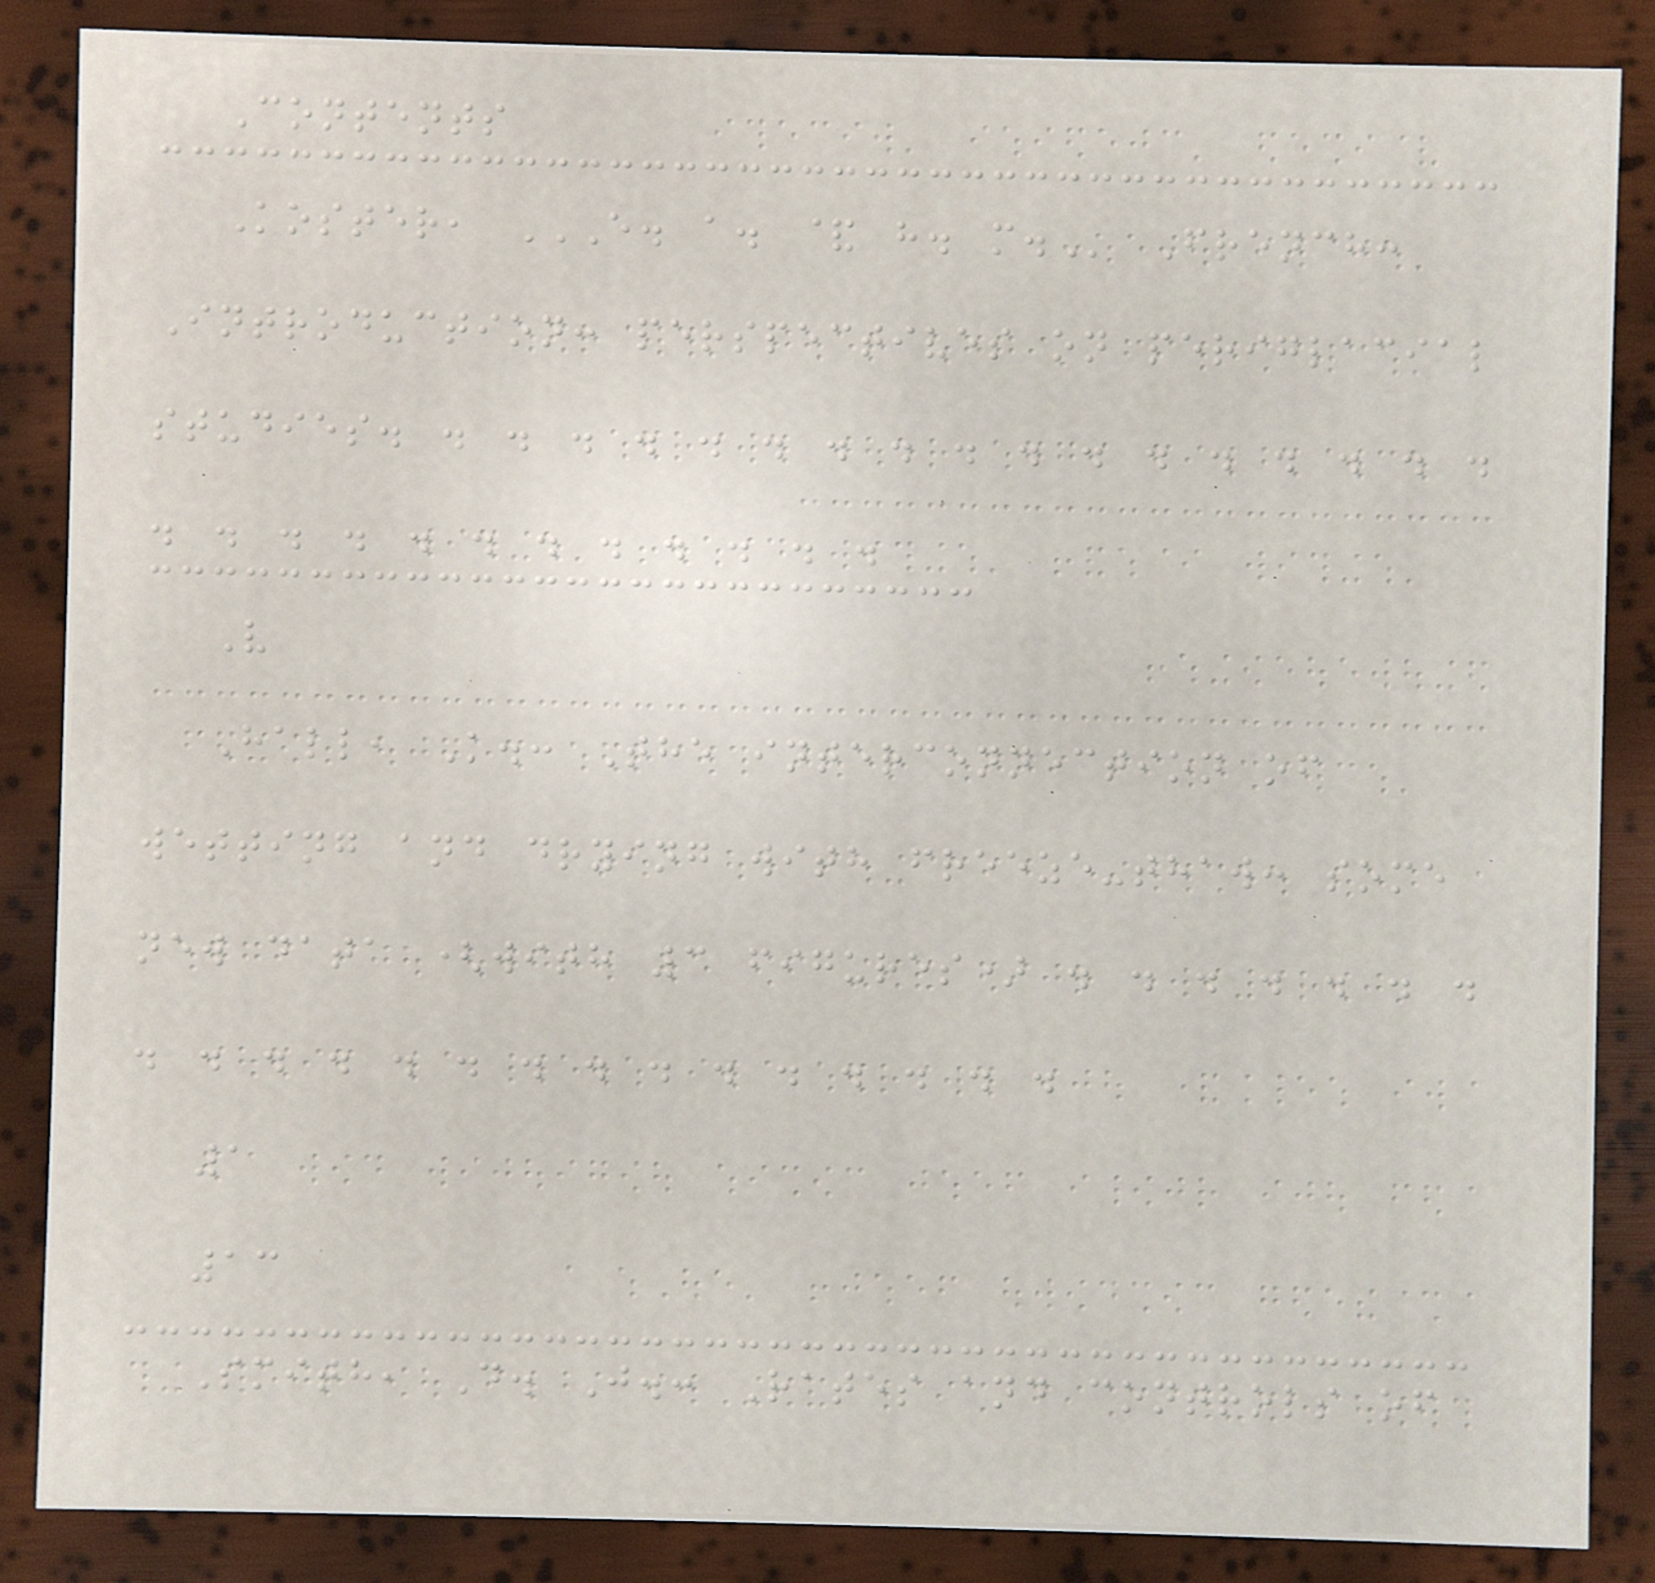Contents
Koster, E. A. & H. M. French:
Introduction: perspectives on periglacial
studies. . . . . . . . . . . . . . . . . .
. . . . . . . . . . . .
V
Hall, K.: The interconnection of
wetting and drying with freeze-thaw: some
new data (with 3 figures) . . . . . . .
. . . . . . . . . . . . . . .
1
13
Smith, D. J.: Rates and controls of
